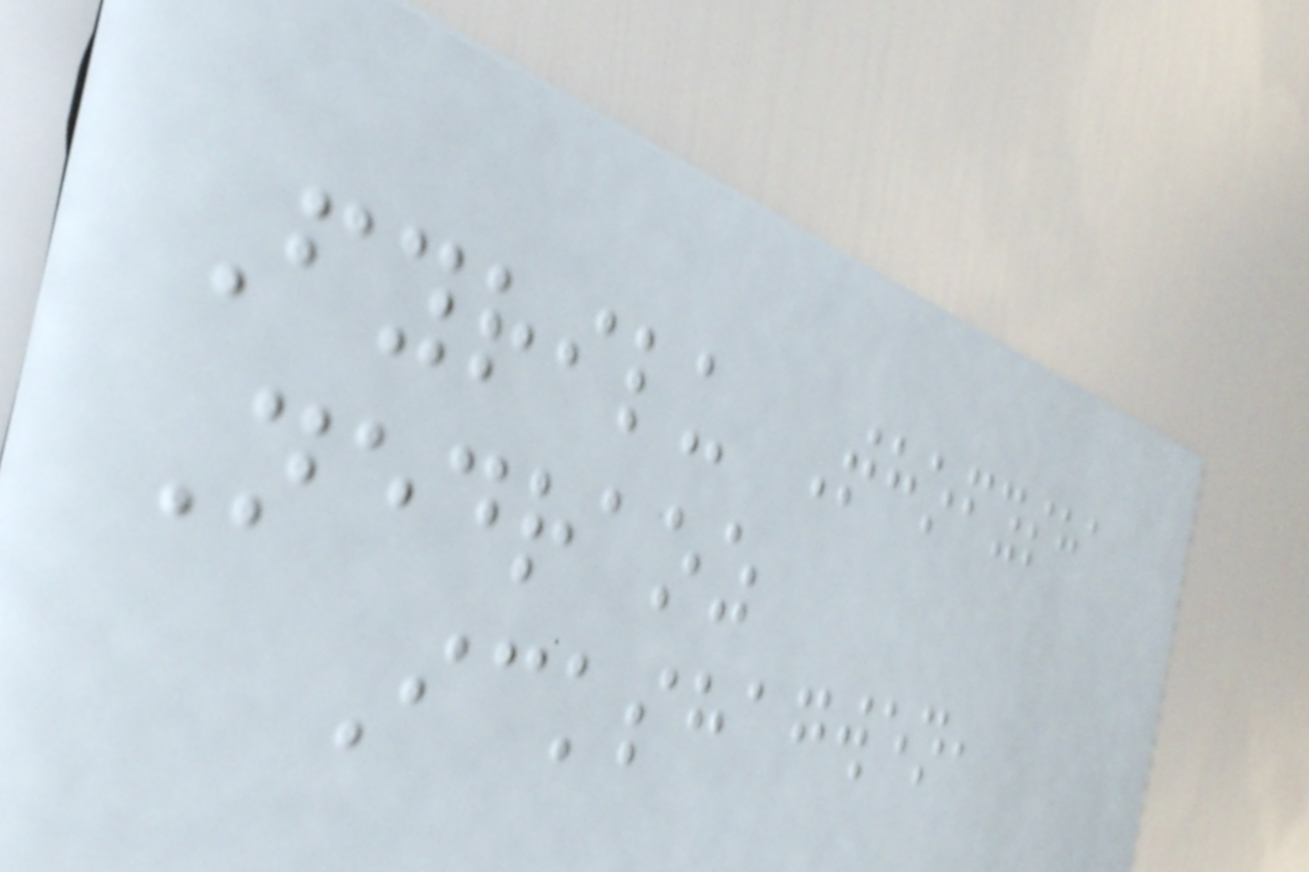Fyrilu Thofysha
Nedraoz
Ickshagwen,
